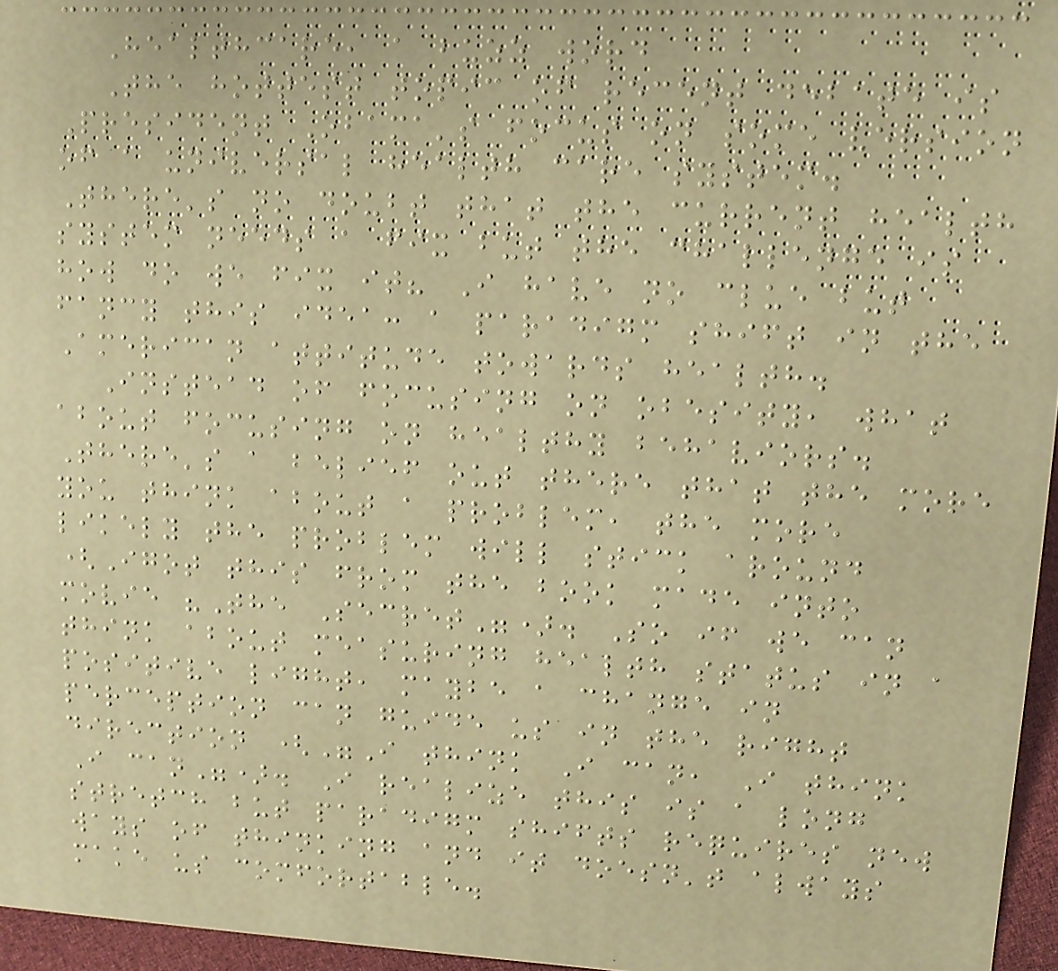Healthcare, a buzz word
The hottest topic of recent debate is
President Obama's focus on some version
of a universal health care system.
There's no doubt that the current health
system needs a fix but the challenge is
how do we fix it? I have no clue but
fancy this idea: a paradigm shift in the
American attitude towards health.
Instead of focusing on obesity, what
about focusing on healthy behaviors.
There's a belief out there that the more
you think about a problem, the more
likely the problem will stick around
(Igot this from the book made into
movie "The Secret"). So if we can
think about measuring health status in a
positive light, maybe a change in
perception can guide us in the right
direction ("I think I can, I think
I can"). I realize this is a long
stretch but paradigm shifts requires new
ways of thinking and it doesn't always
make us comfortable.
